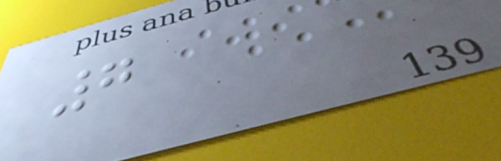7
